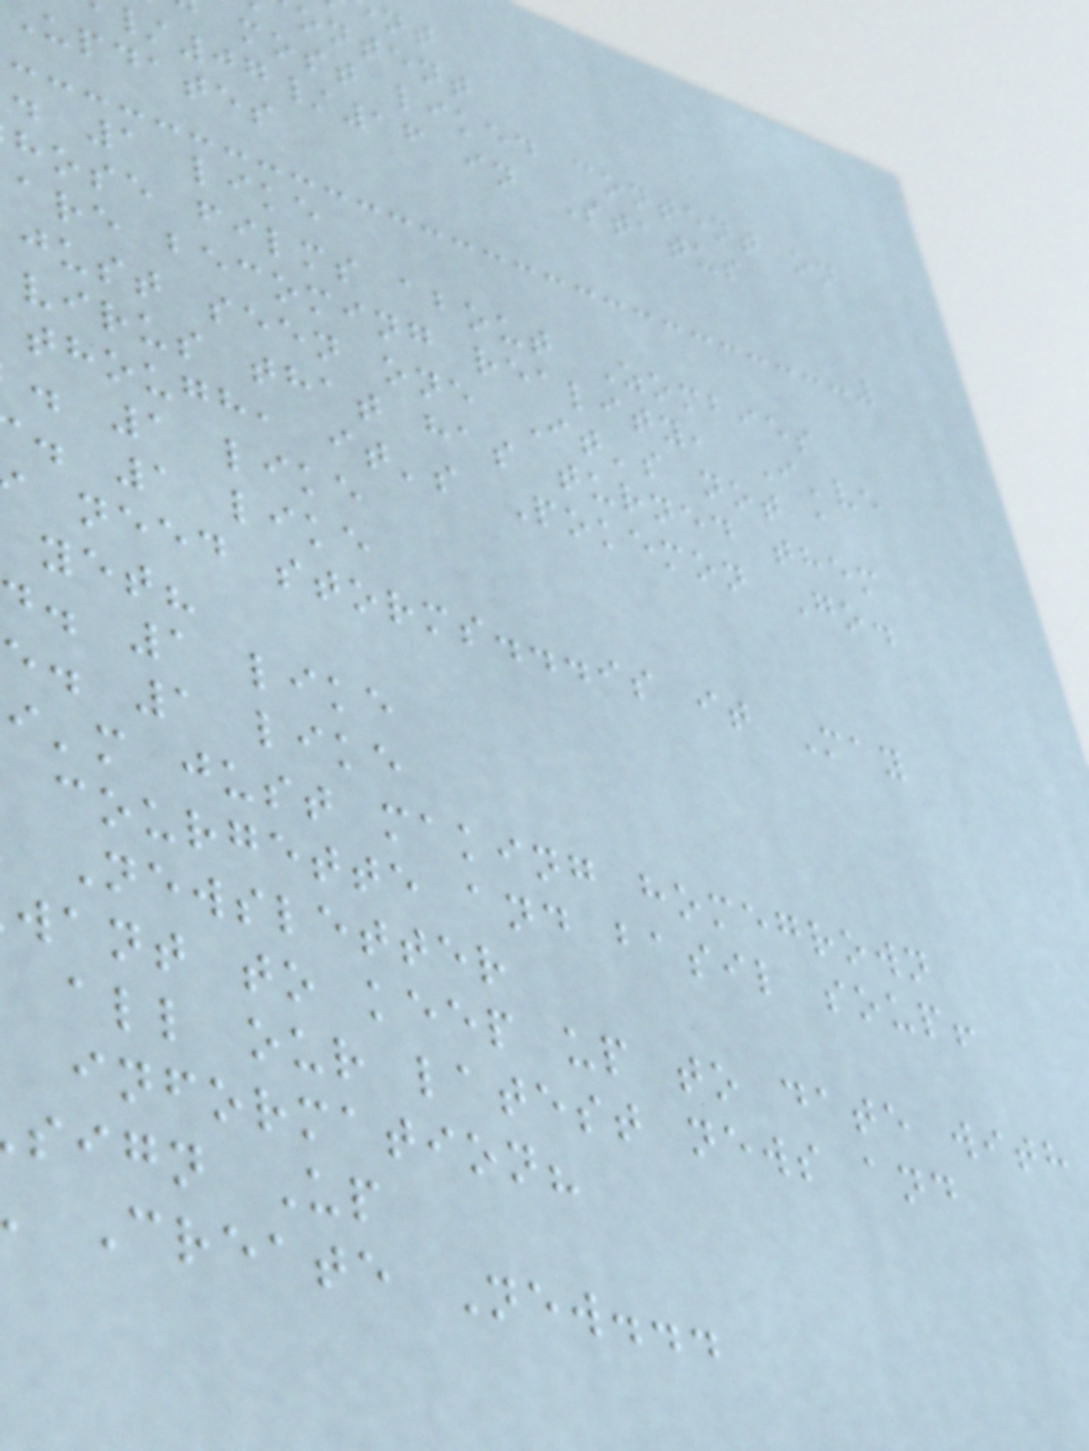ontent
most liked content on
07/16 in Status
updates
. 1 like
hose films about Zombies
are becoming reality, I've
just seen one It's not a
virus that has turned them
though, it's Pokemon Go.
. 1 like
. 1 like
need storms...is it May
yet?
d. 1 like
e. 1 like
i'm just making homegrown
courgette and basil soup!
Newsletter
want to keep up to date with
all our latest news and
information?
sign Up
Create New...
